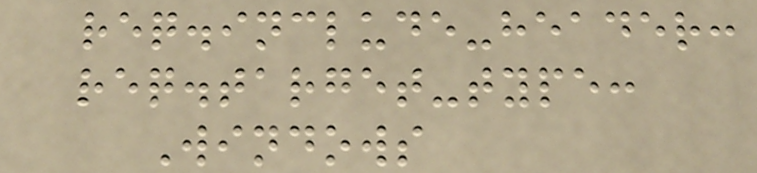req.include-header:
req.target-type:
Windows
